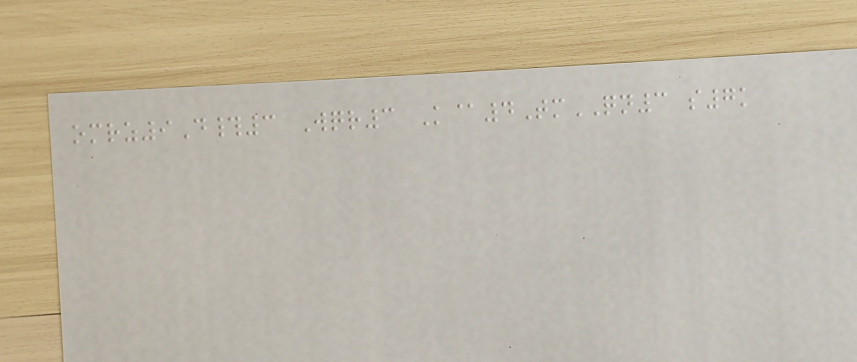omrz9D#3 Wqr3 K@4TmQN3 s7k
